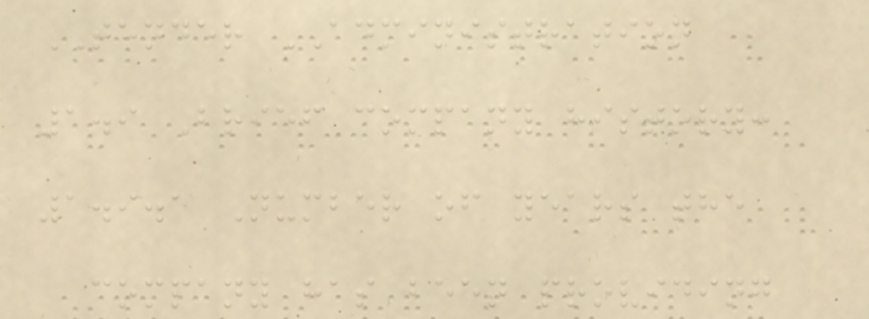TENDER ADMINISTRATION
1.9 Brief company history:
1.9.1 Number of years the
company has been providing
